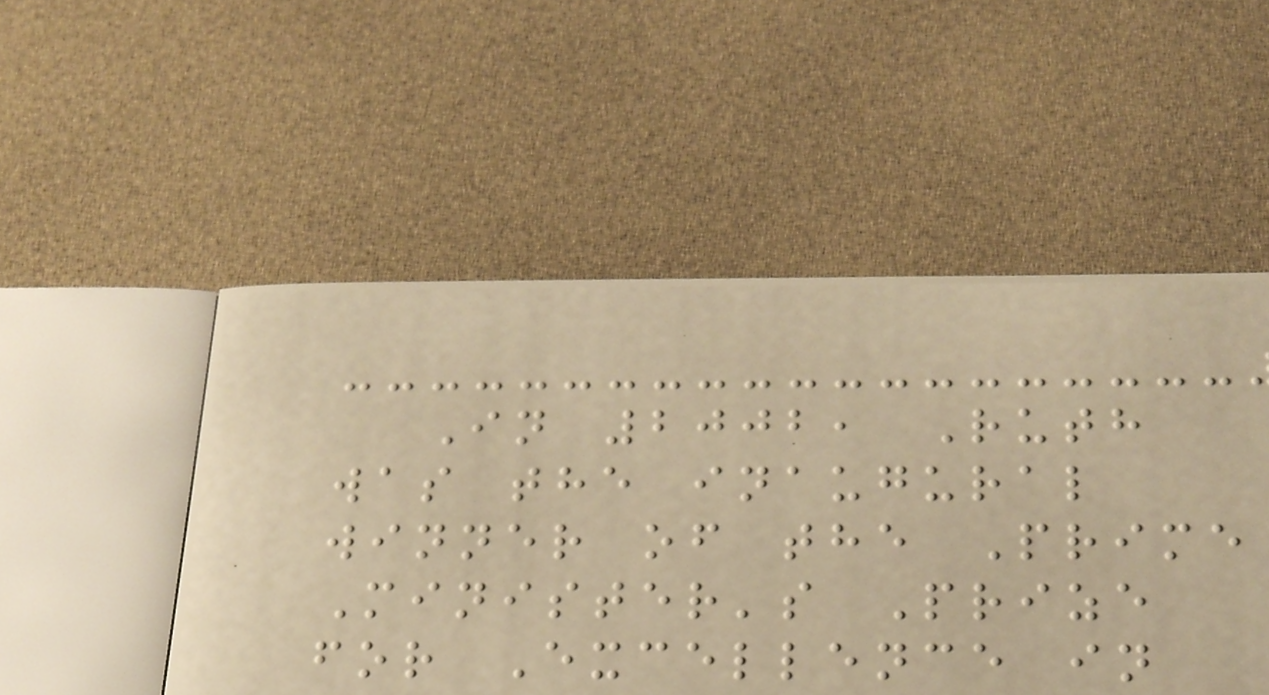In 2002, Ruth
was the inaugural
winner of the Prime
Minister's Prize
for Excellence in
